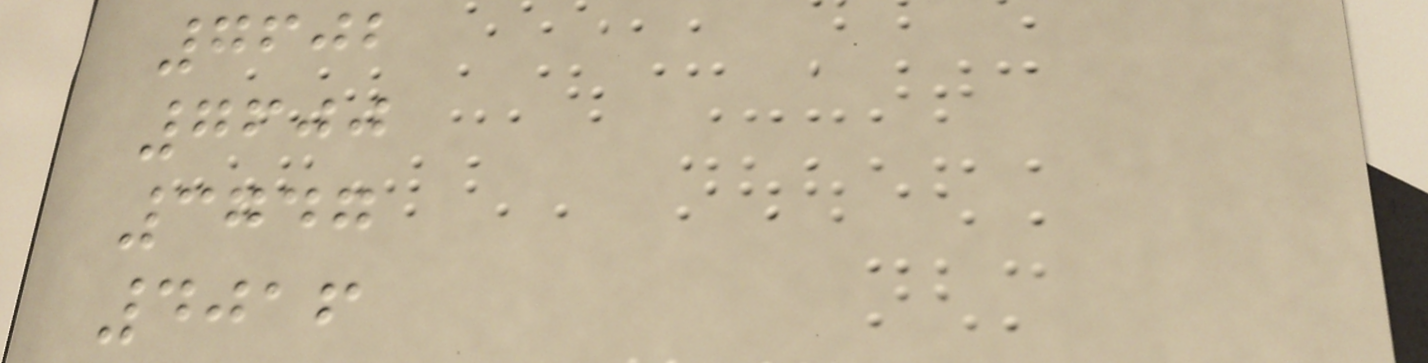7602
7600
3747
4016
